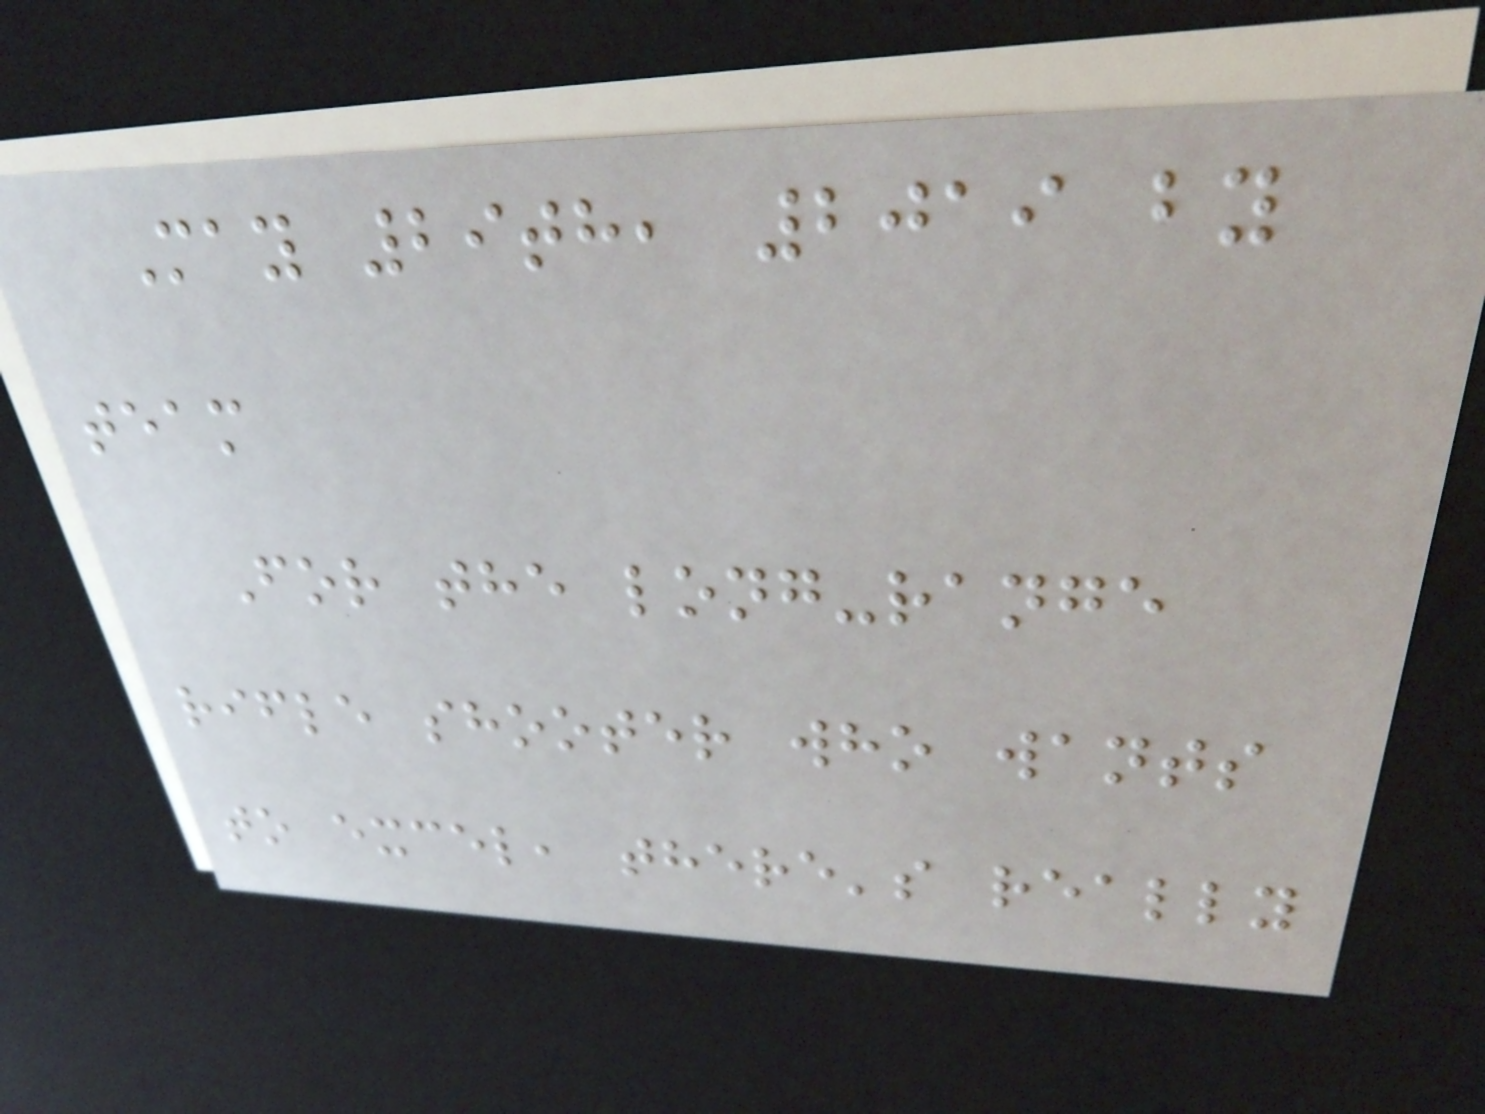May 29th, 2019 by
team
For the long-range
rifle shooter who wants
to excel, there's really
